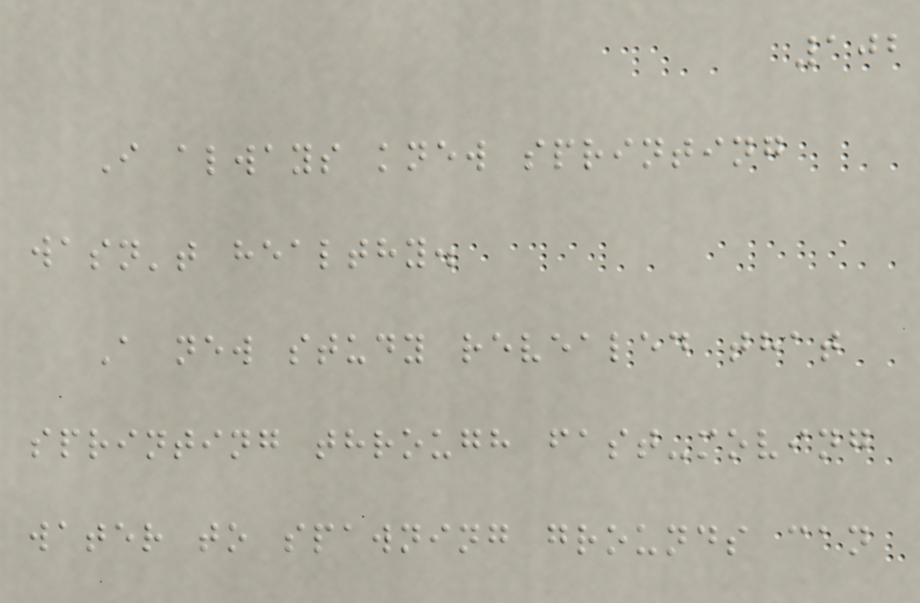102
I always knew sprinting
wasn't healthy.
A new study revealed that
sprinting through fast-moving
water to spawning grounds can
